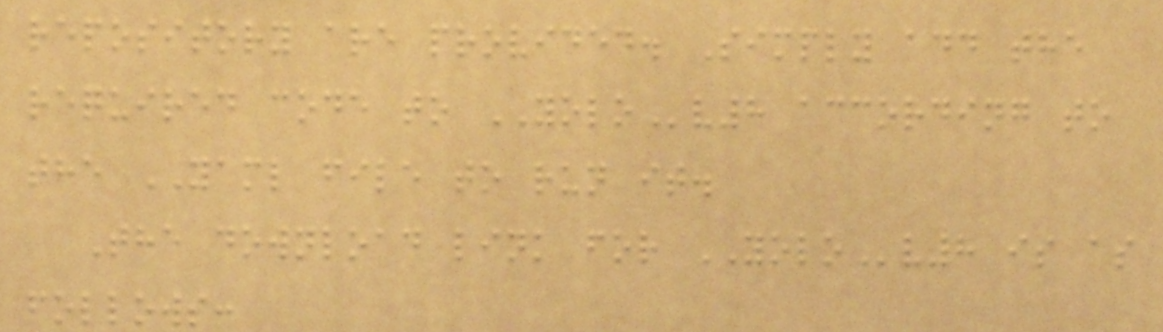repository are provided. Simply add the
required code to YOLOv8 according to
the YAML file to run it.
The download link for YOLOv8 is as
follows:
